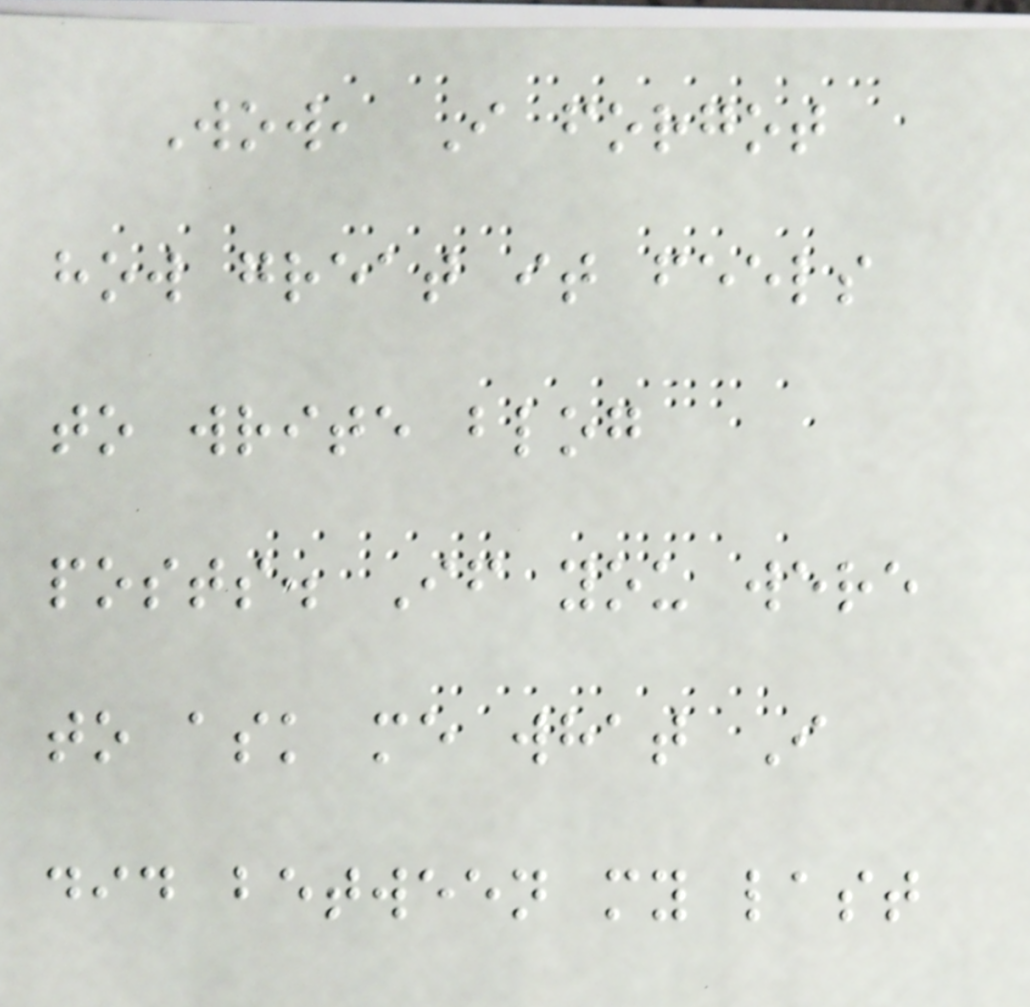Wow, I forgot
how great it feels
to write blog
posts. If you were
to ask me what I
did between my last
